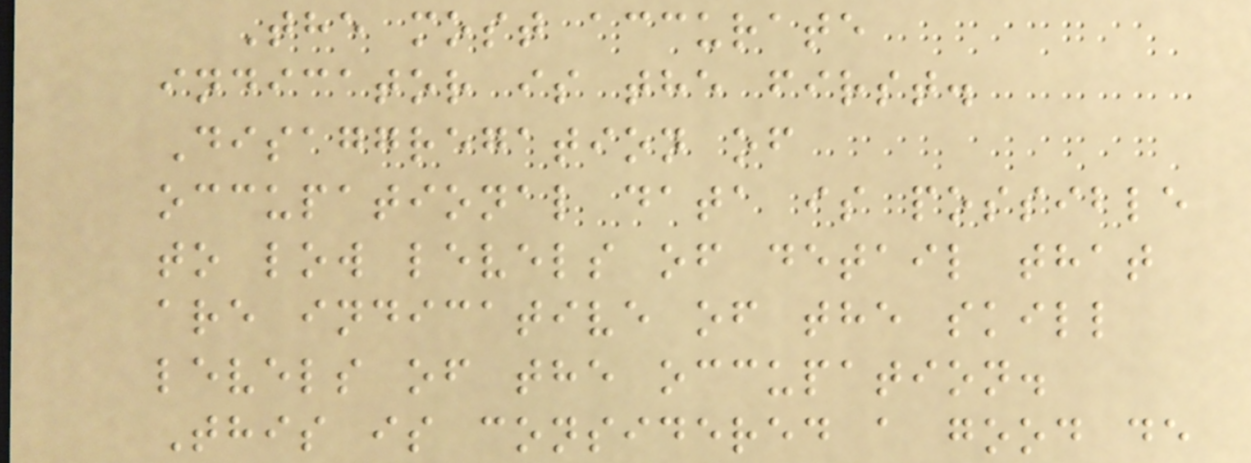The most accurate
indicator is the first.
Disaggregation of
occupational data is possible
to low levels of detail that
are indicative of the skill
levels of the occupation.
This is considered a good de
